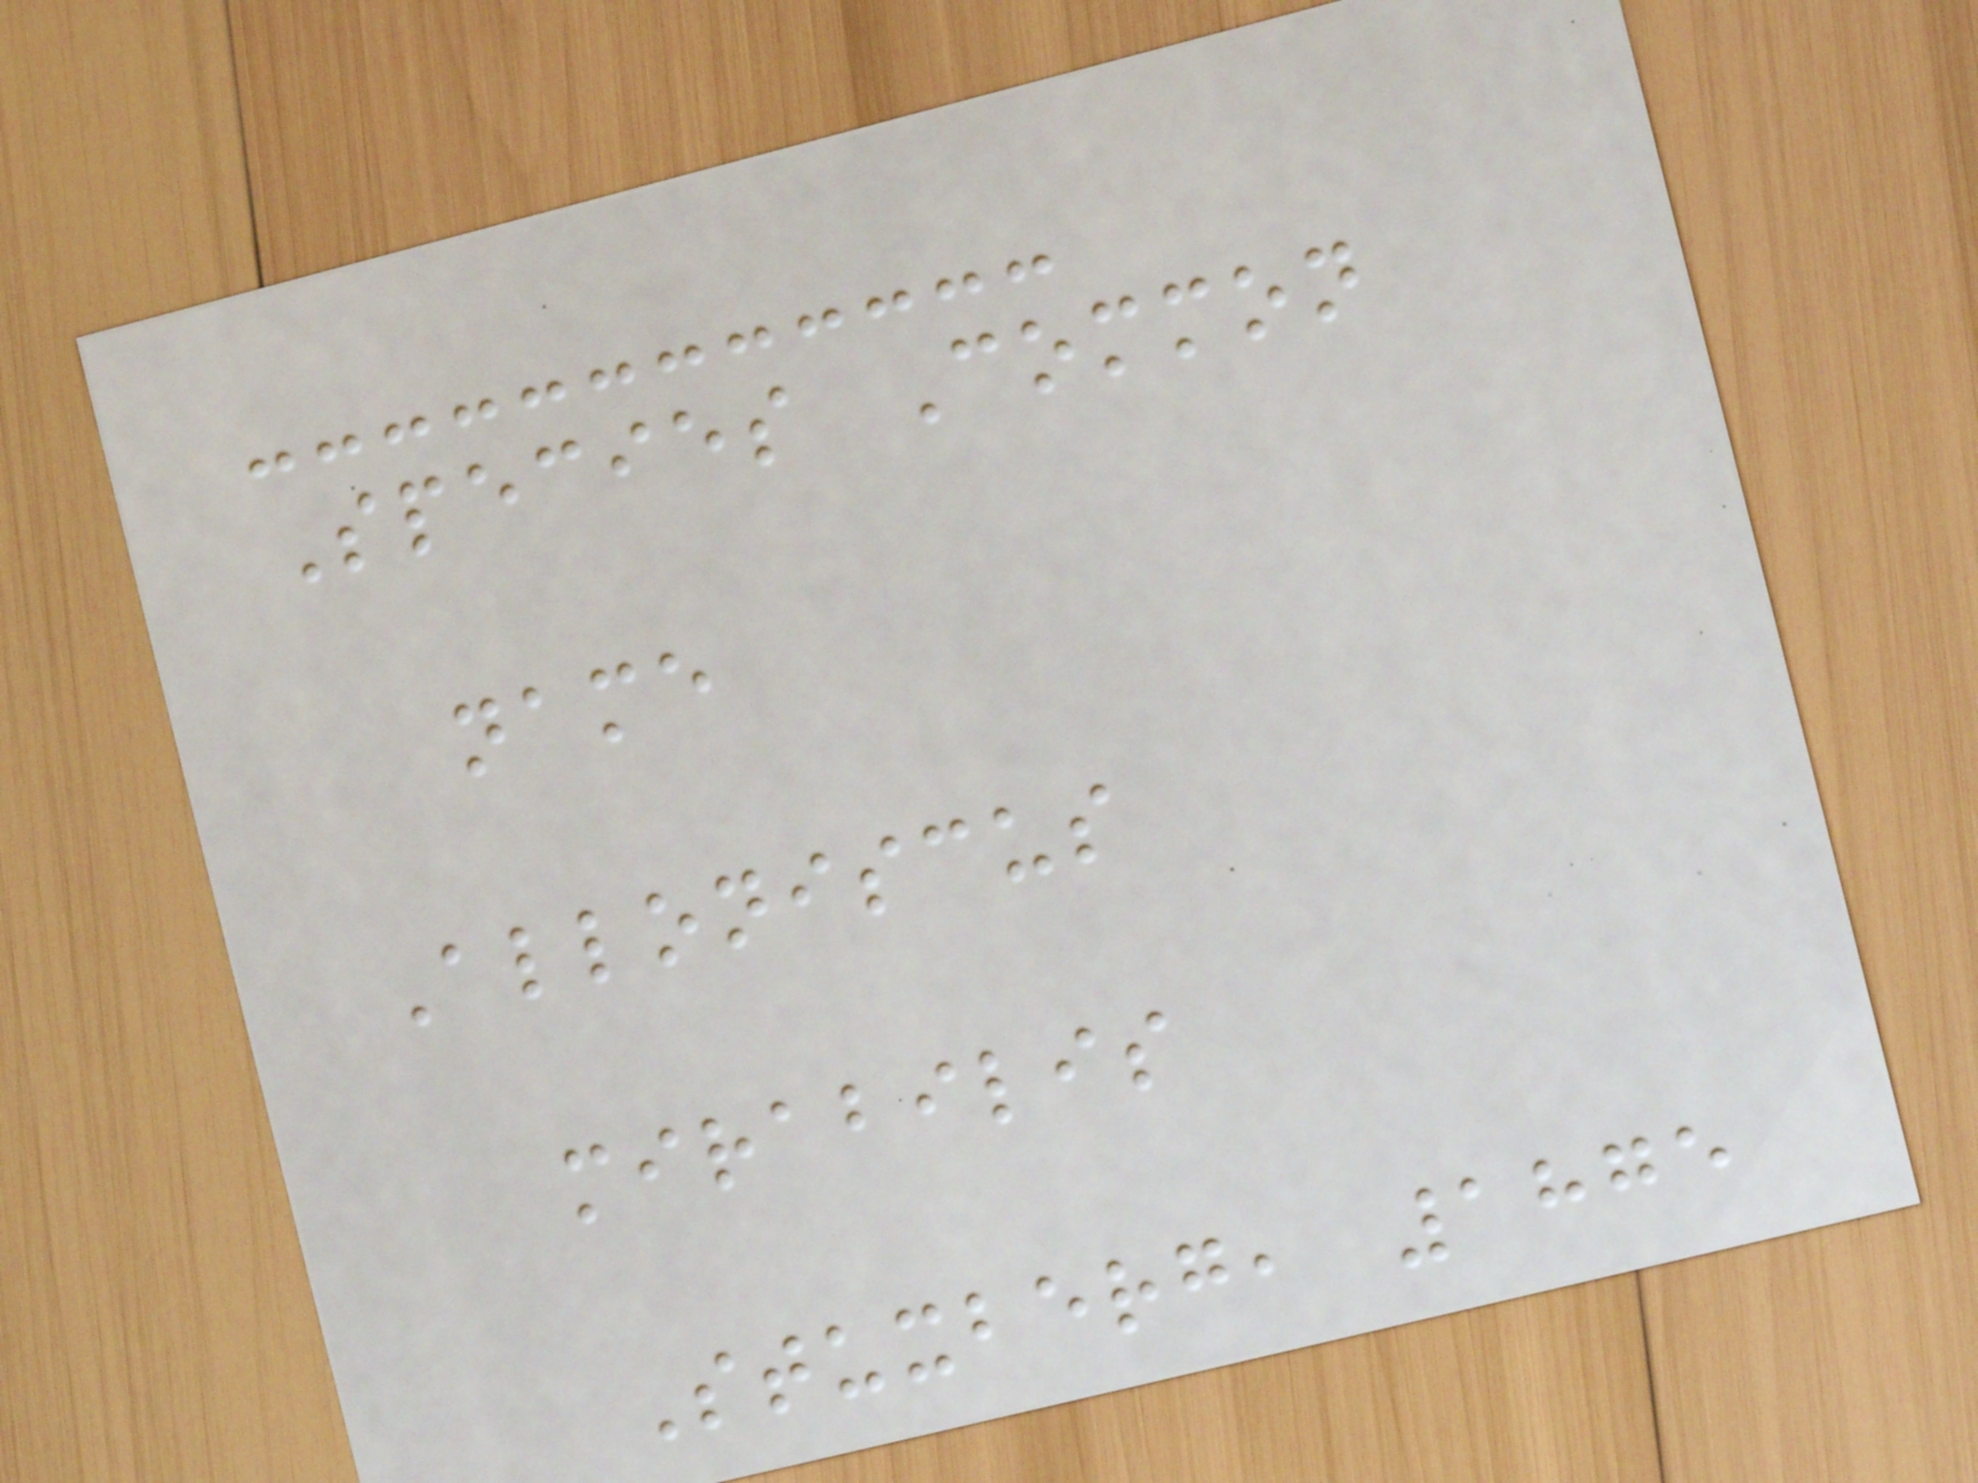Species Common
name
Alloniscus
mirabilis
Stuxberg, 1875
